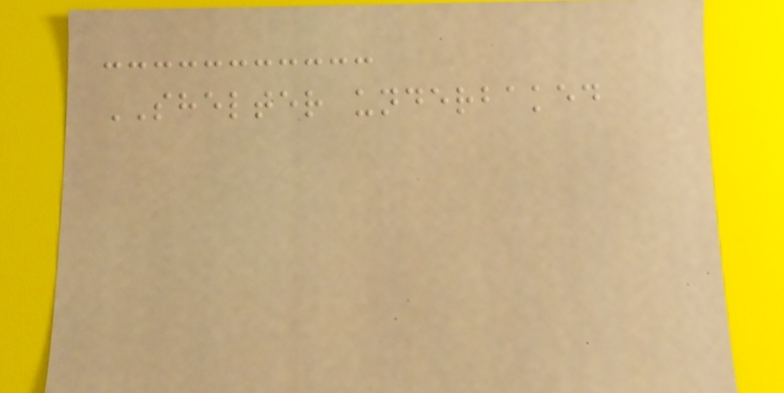SHELTER underbaked
